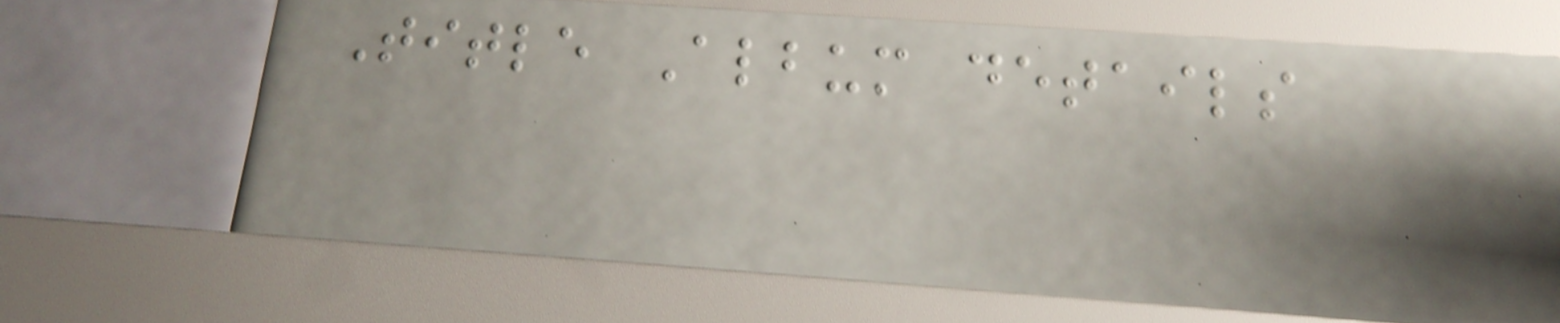Title Album details
